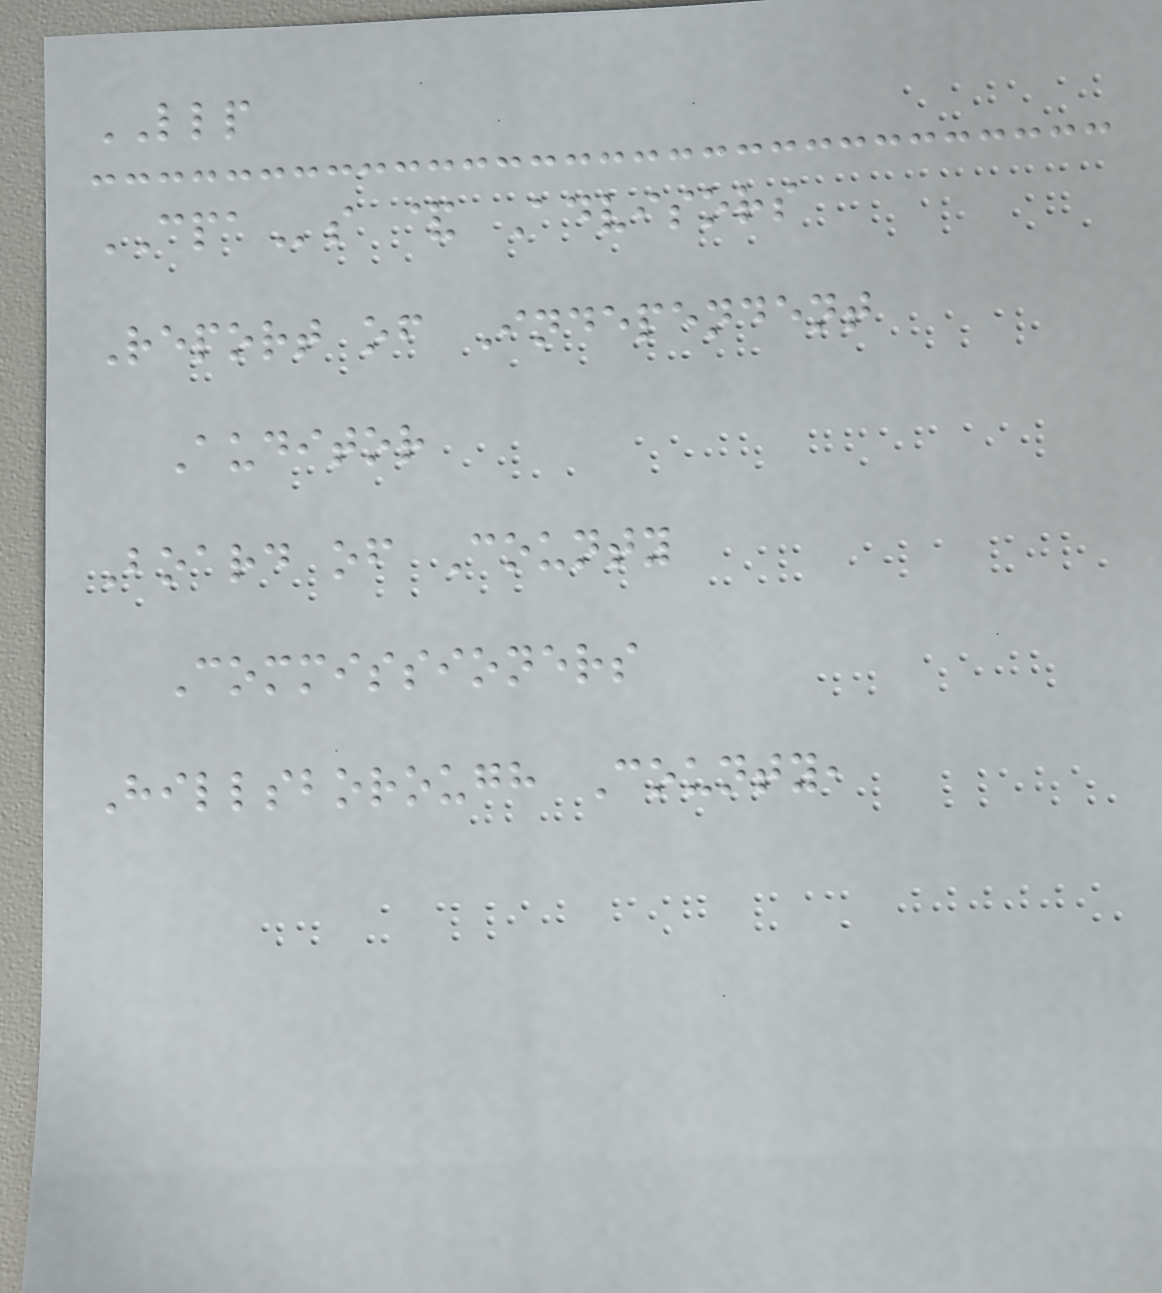LLP
CPAs & Advisors
Report of Independent
Auditor
Board of County
Commissioners
Hillsborough County,
